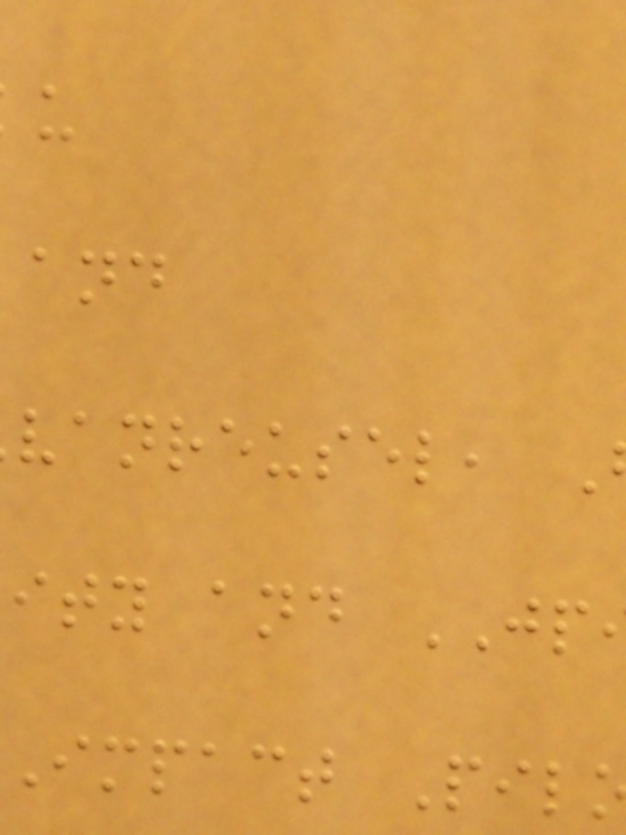vanreusel,
ity and JP
Impact Pil
